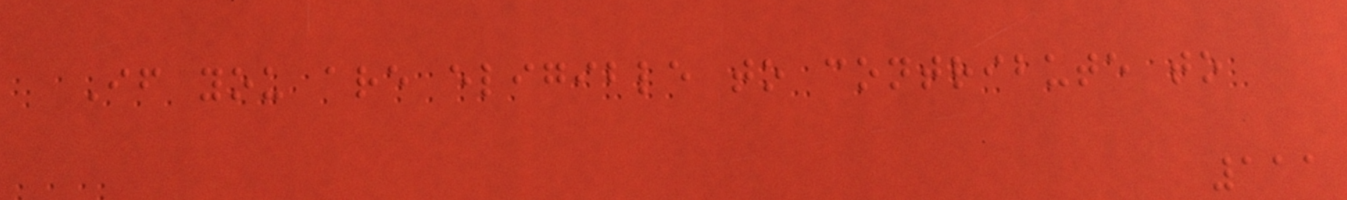If you are eligible to contribute to
111
